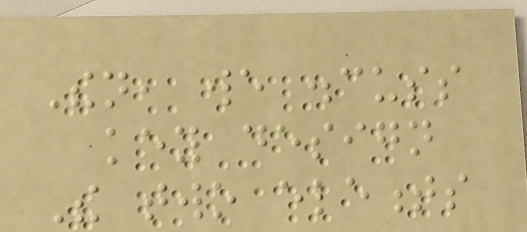Then, we discuss
key design
The two elements
